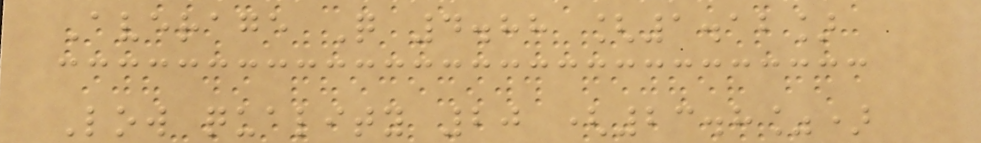Average Q 4.88 [1.12]
Low quality 20 (23.8%)
